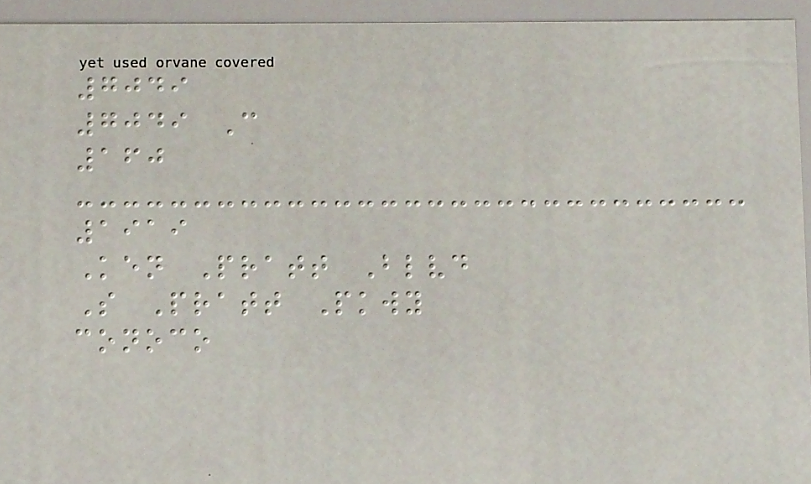7049
7049 C
160
1919
Ken Pratt Blvd
S Pratt Pkwy
conoco
